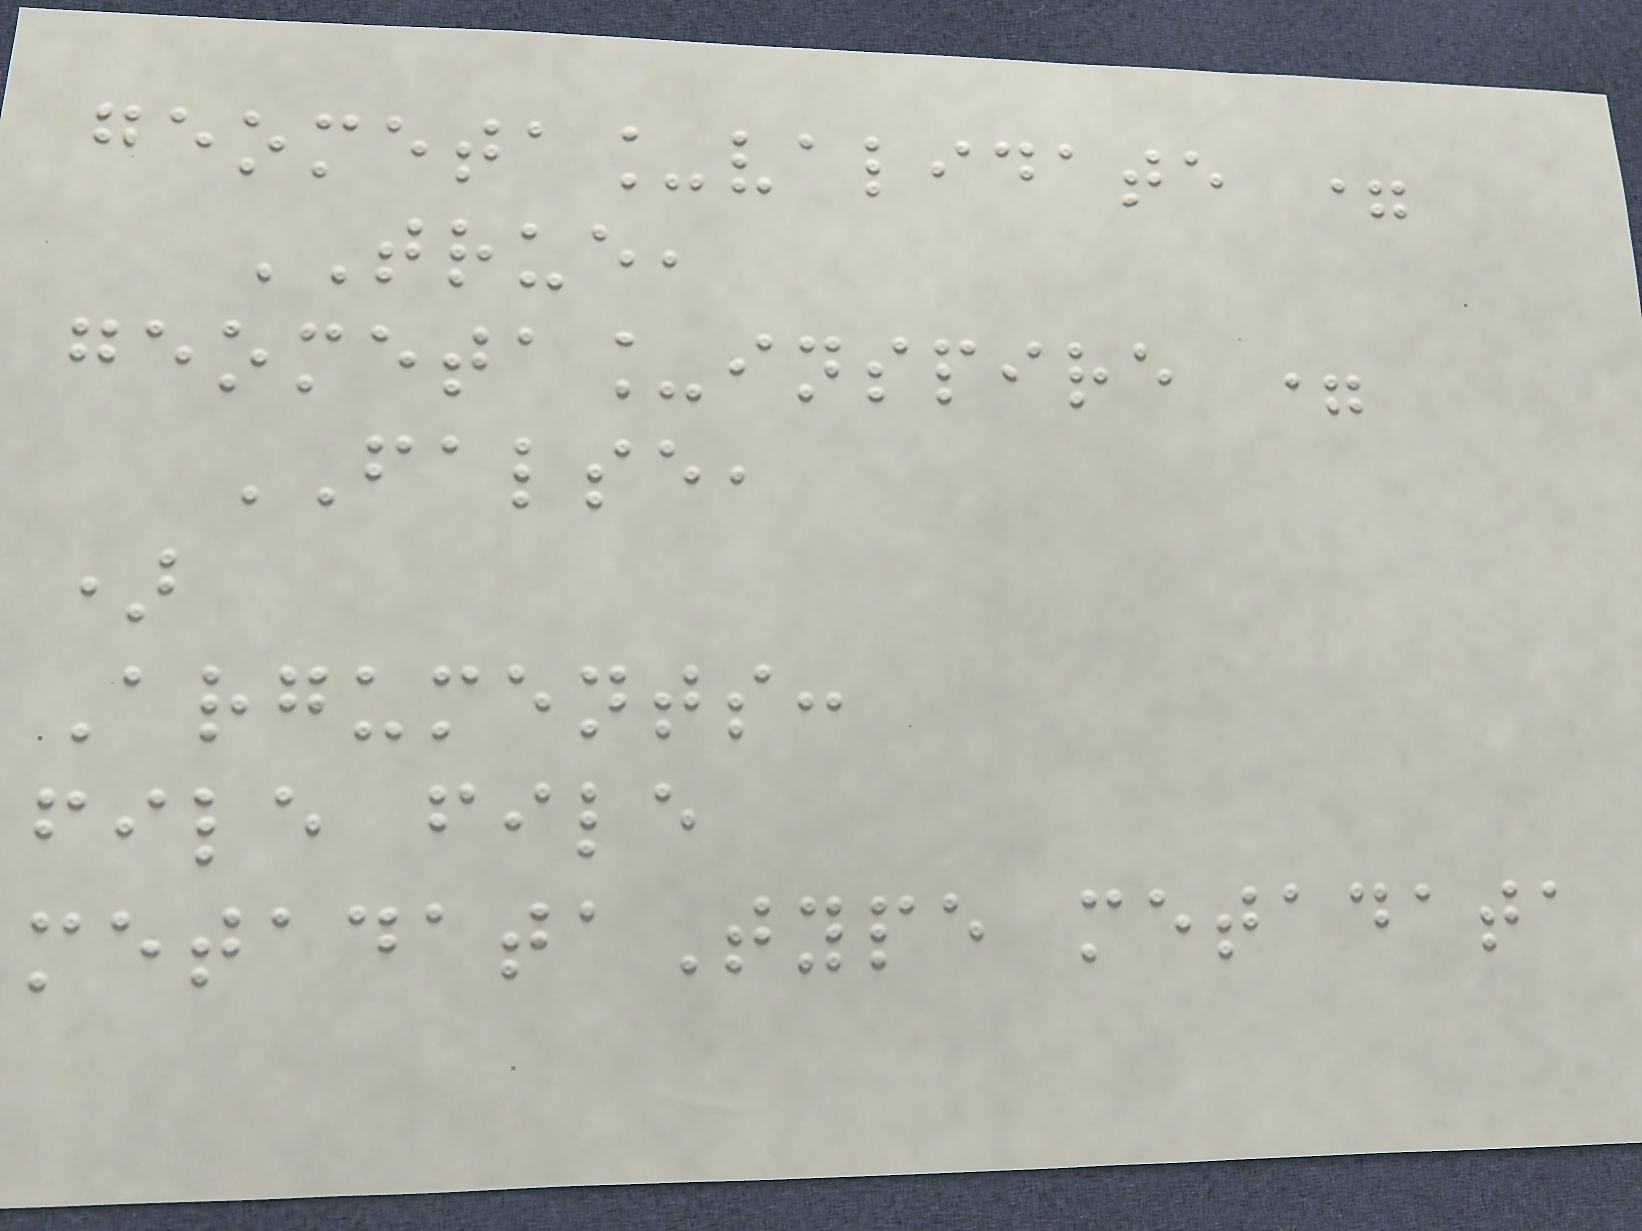geometa_validate =
TRUE,
geometa_inspire =
FALSE,
)
Arguments:
file file
metadataType metadata
